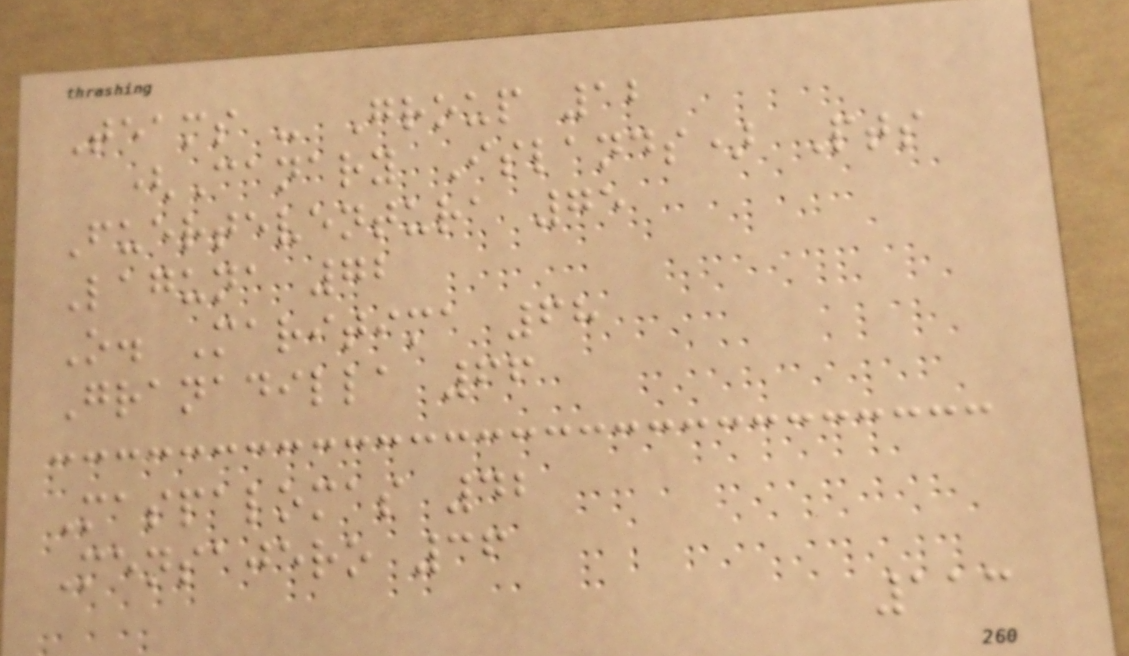Teams - Group 12
(Canary Islands) Pts
Fuerteventura 75
Laguna 72
O. Maritima 68
Granadilla 66
Maspalomas 42
Mensajero 36
113
